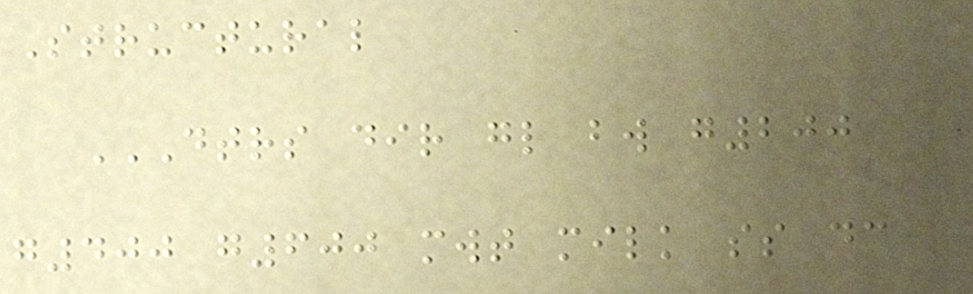Structural
DTRS DIR GL BW G200
G400 G600 MWT MILK SS DC
